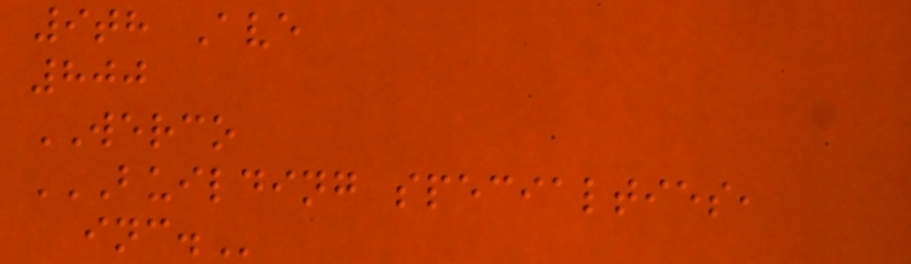9th Ave
800
WERCO
BUILDING SPECIALTIES,
INC.
